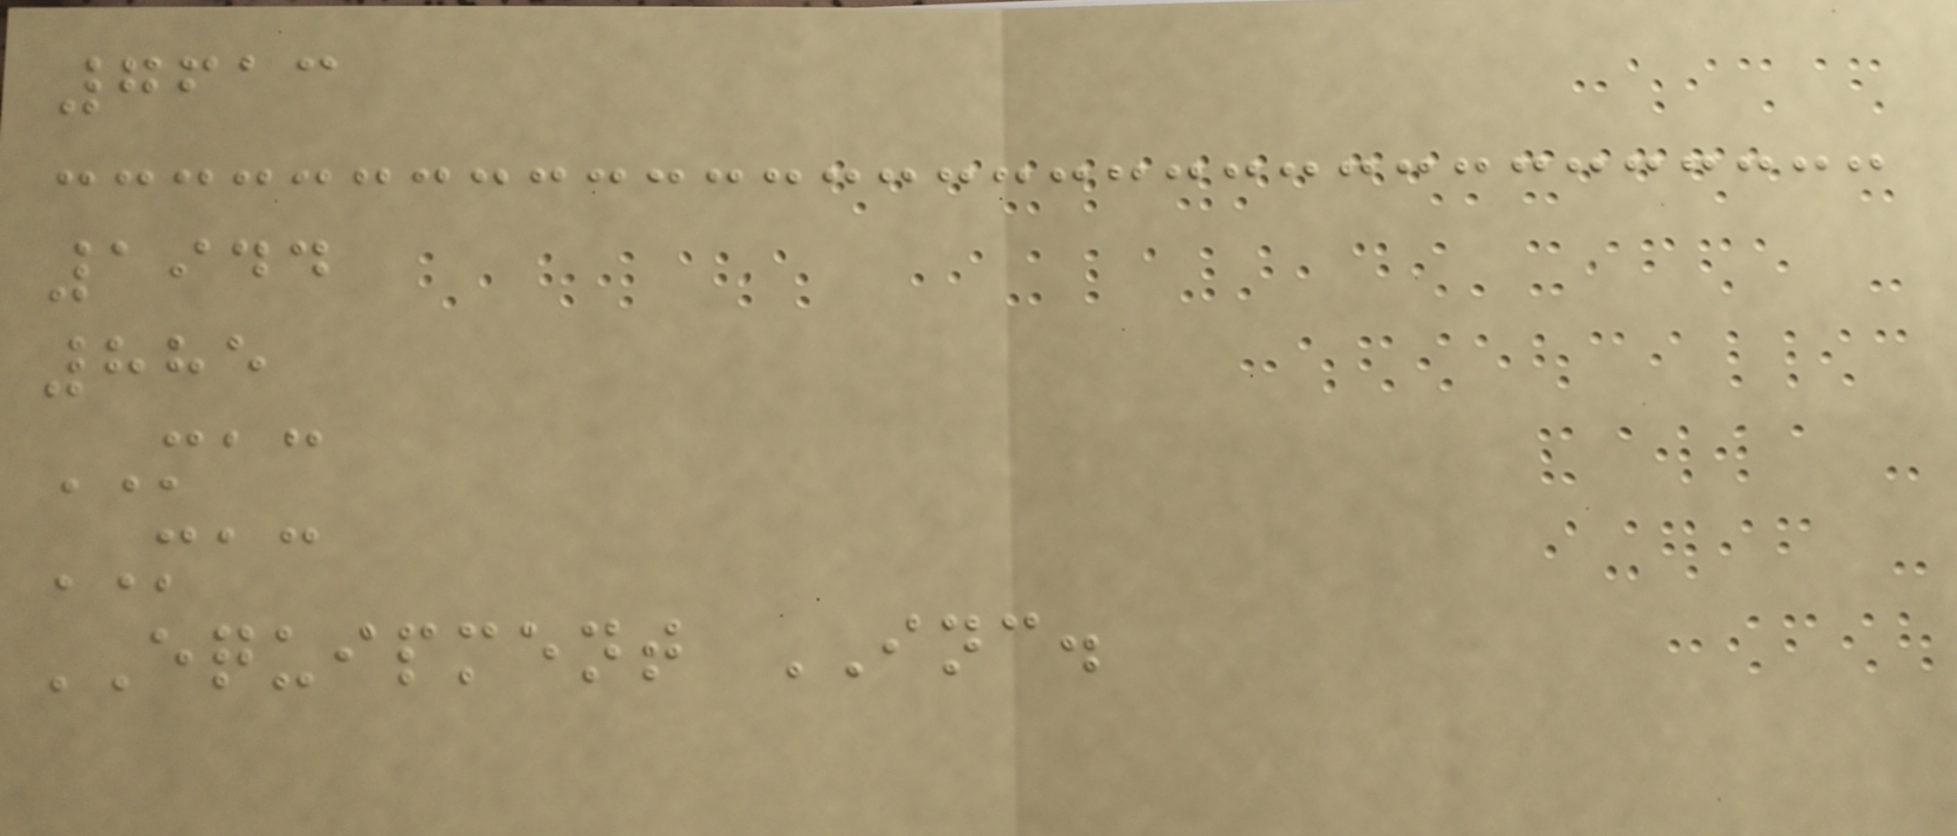7613
1944
885
MAC
MAC
EQUIPMENT INC.
